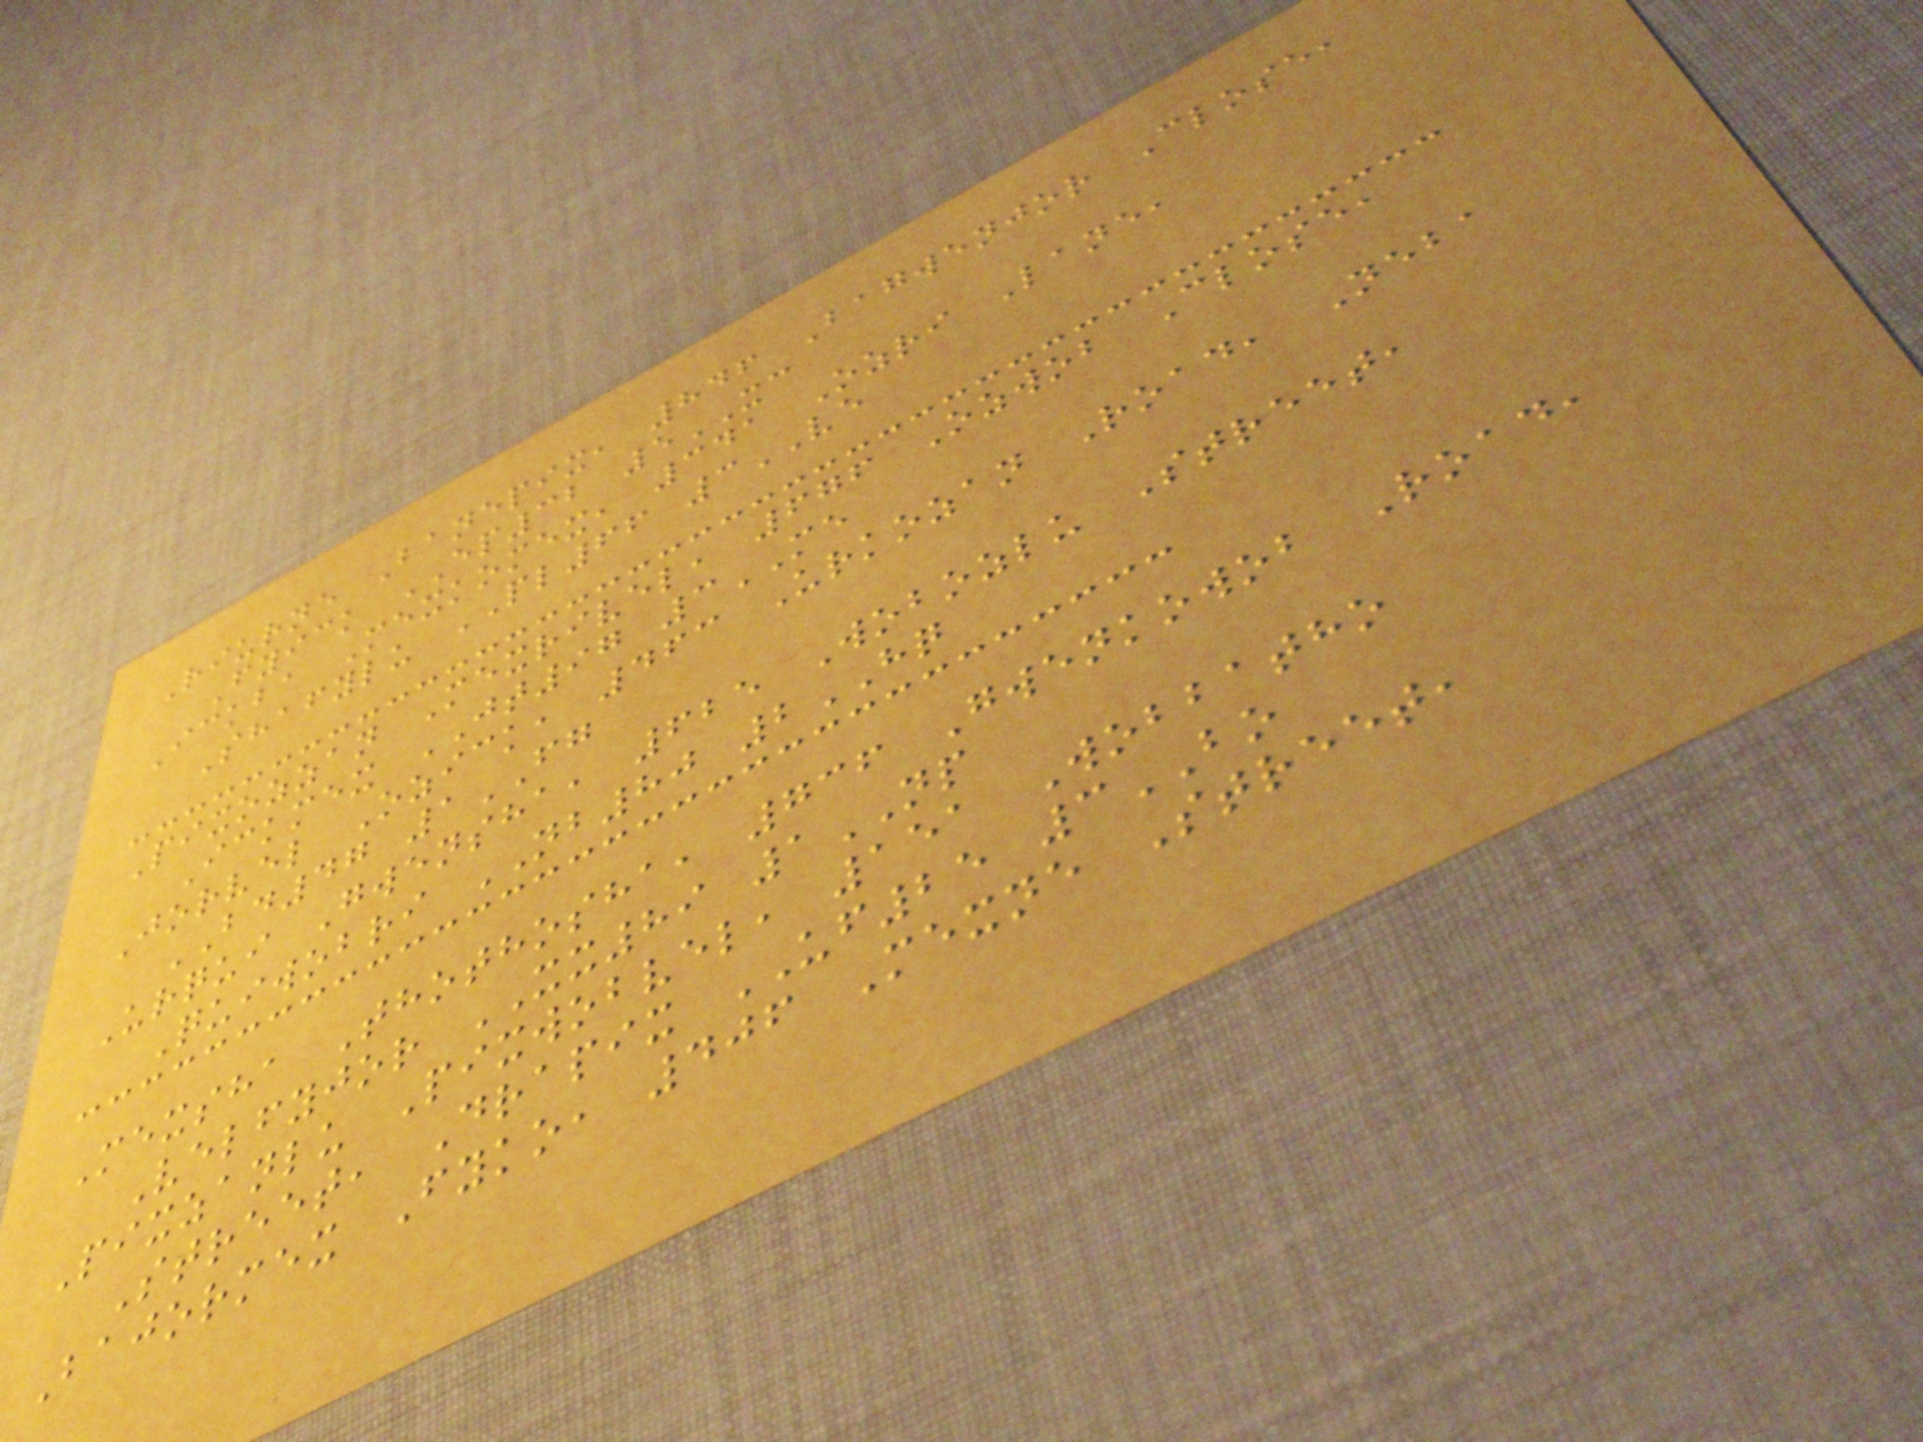Riurne Banepix, 846 Bagwenjor Close,
Fyick EP32 5XC
Ickba Mexkomex, 341 Ozri Lane,
Shafylu PL66 3VE
Pixozzan Mexrivel, 676 Ozwob Close,
Ickmex JT97 3ME
Jorvel Ozick, 463 Urkozan Road, Neba
BD47 1FG
Urqui Gwensha, 625 Wobozlu Street,
Quiwobri NB80 2HQ
Mexsha Thothosha, 736 Gwenkowob Road,
Velfyjor XX89 1NP
Pixzanlu Pixwobvel, 151 Wobbatho
Street, Drapix UF25 3BO
Bajormex Fyko, 406 Mexne Street,
